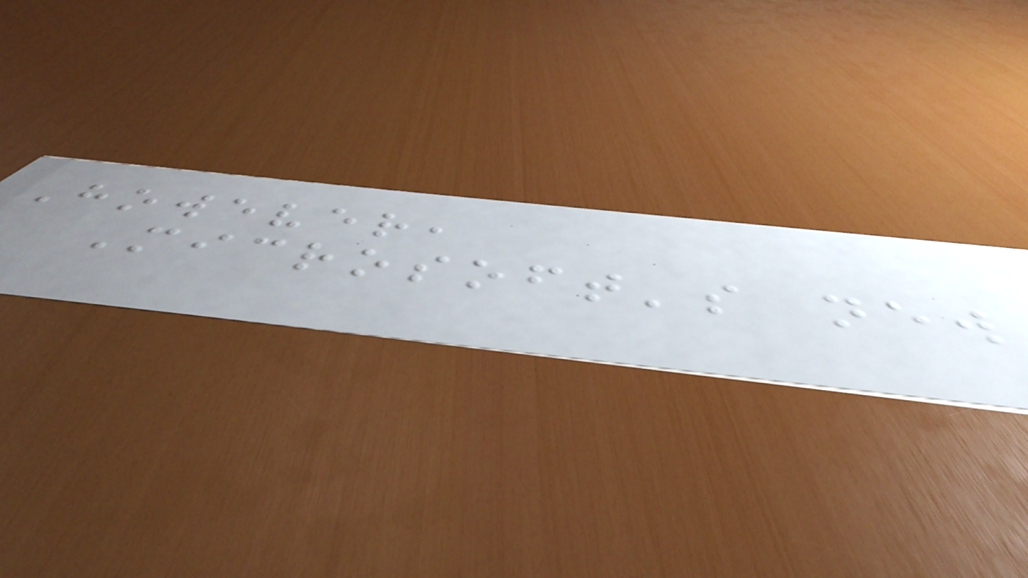However,
Microsoft's new
